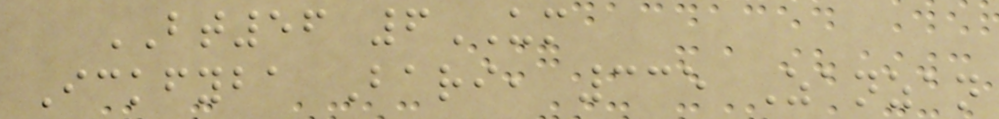BT56 6UM
Ickfyba Bari, 335 Zanzan
